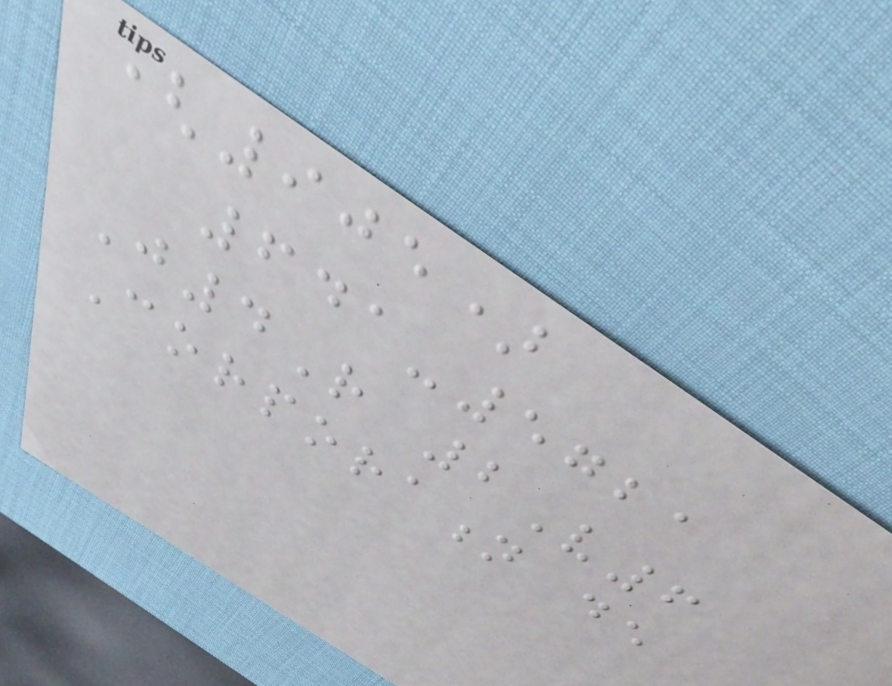(905)
641-5721
J4R 2V6
Corporation de
